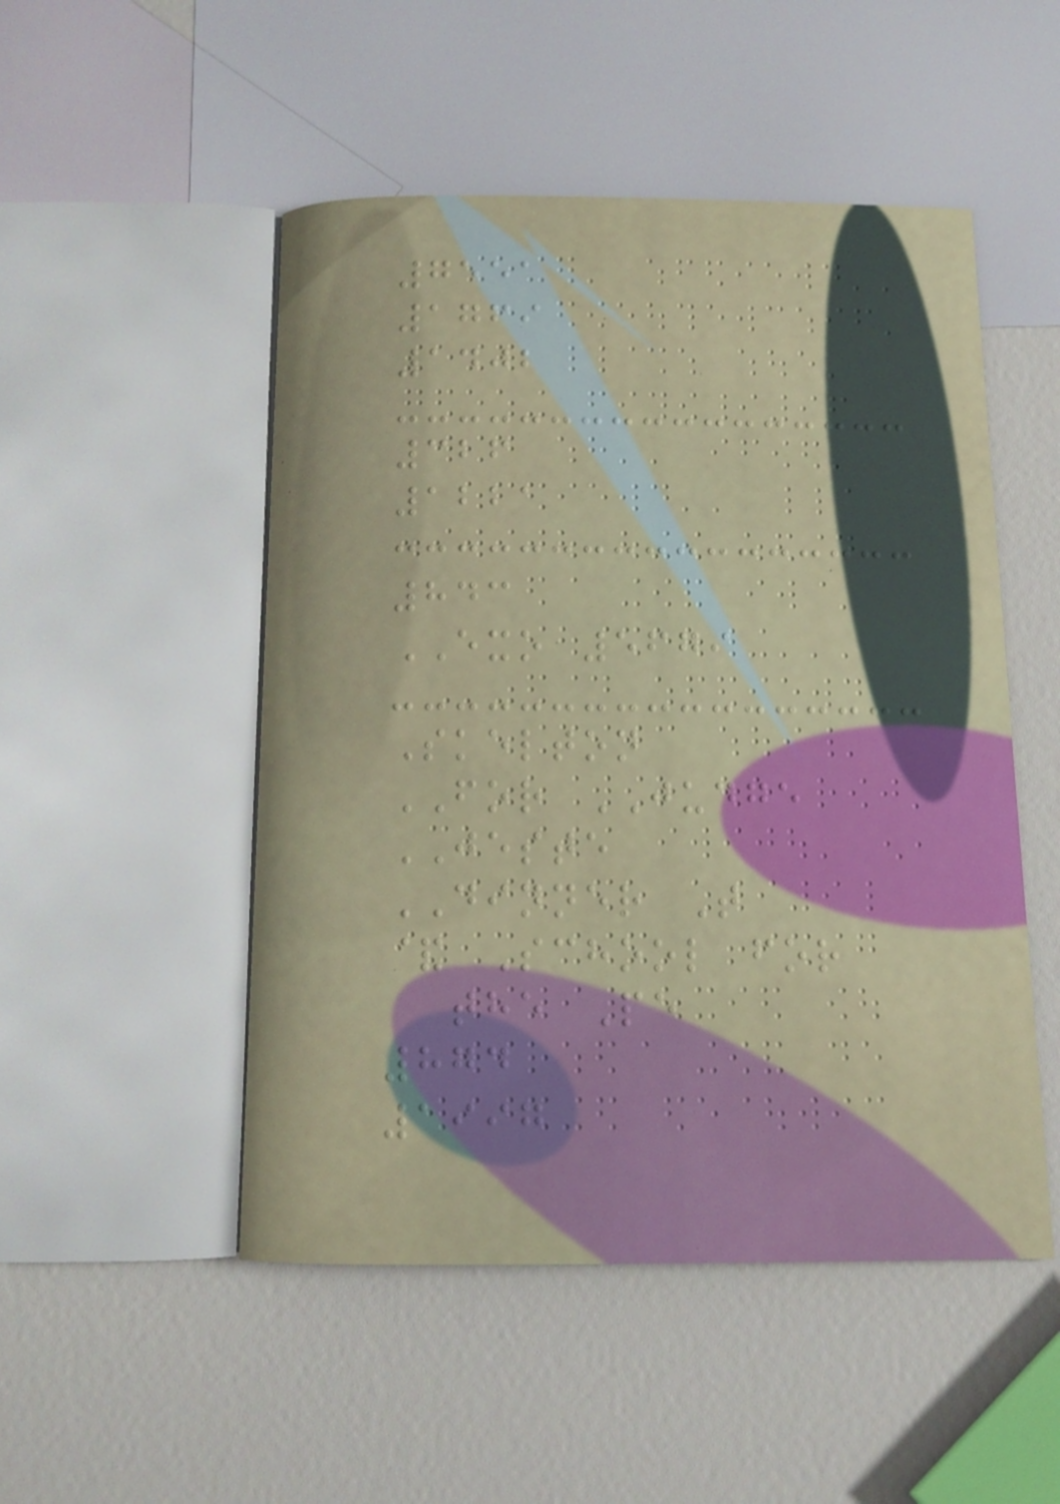7551
1769
1402
326
1221
843
EXO 5679
Skelton
FOR JUDGE
JESTE
DINNER T
& School for
the Pe
874
1997
